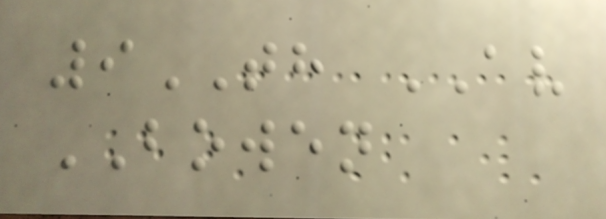9TH AV
BOWEN
